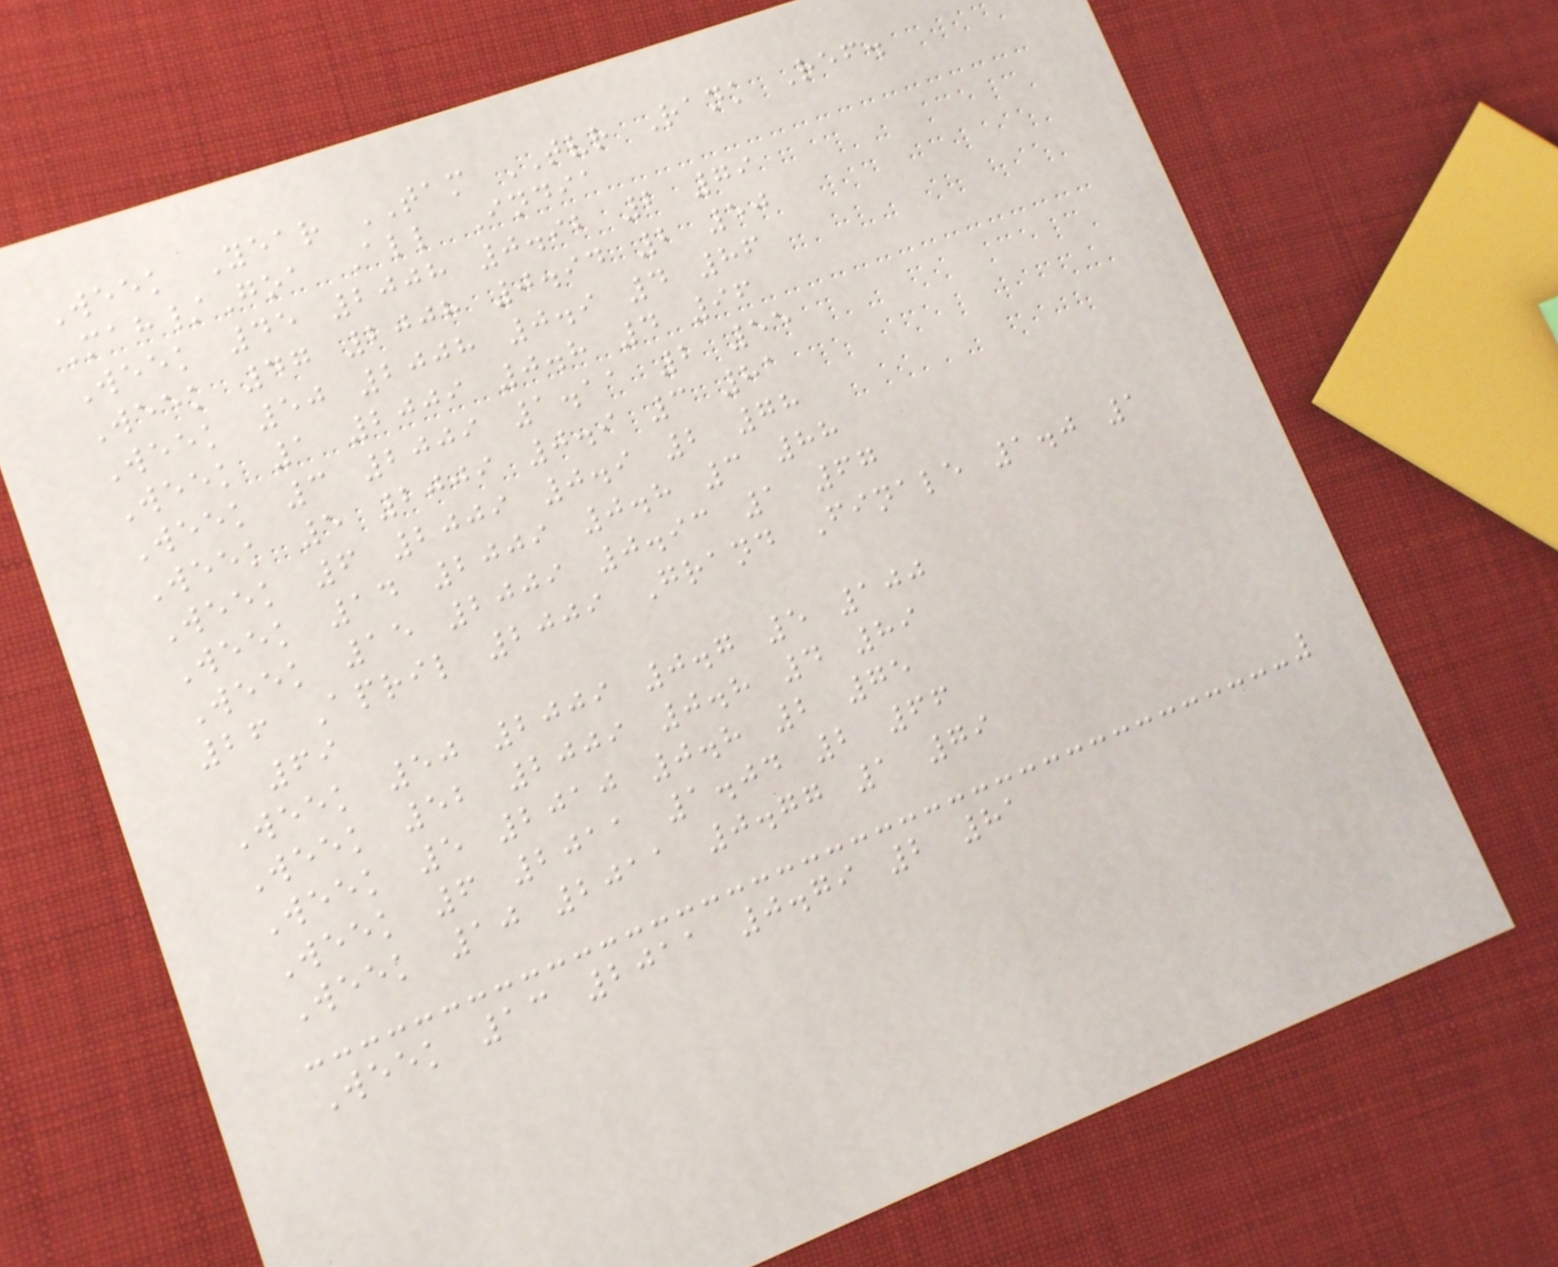Week Year TAM TVR Rank Ref.
Mah/Goa All India
Week 45 2008 0.92 2 79
Week 47 2008 0.94 2 50
Week 50 2008 0.9 4 86
Week 1 2009 0.8 4 96
Week 3 2009 1.11 2 55
Week 5 2009 0.9 3 81
Week 6 2009 0.9 2 78
Week 14 2009 0.8 3 88
Week 15 2009 0.93 1 67
26 April 2009 Grand Finale 1.0 1
69
Week 50 2009 0.7 5 100
Week 52 2009 0.8 4 89
Week 5 2010 0.8 2 75
Week 6 2011 1.04 2 66
Week 10 2011 0.77 1 79
Week 13 2011 0.79 2 81
